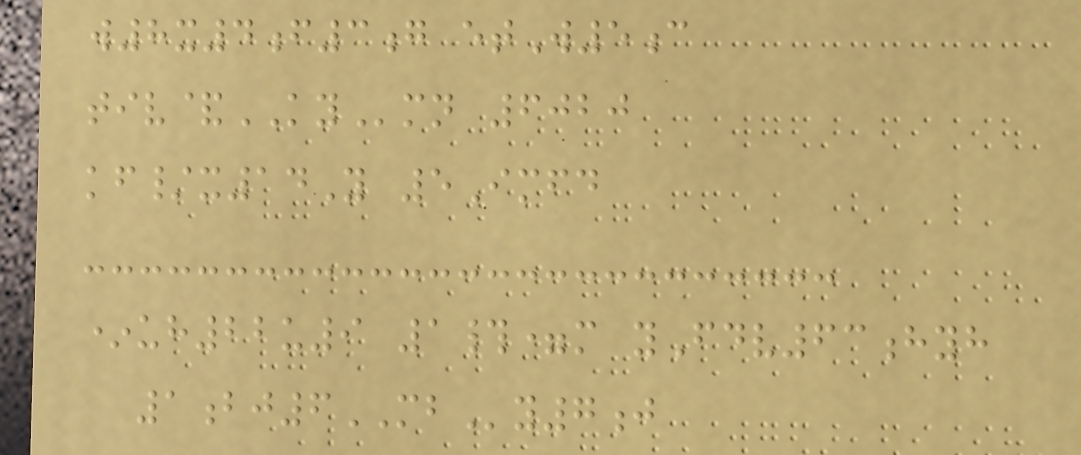w8x4f3g etW5c
tiv&KYmn 6020
kf/x14Y 5Imfd
*uh22u9 1#=m yFdv63hyh
1bj6MBy7j
